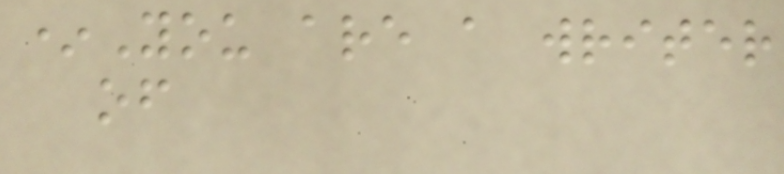*You are a writer
of
